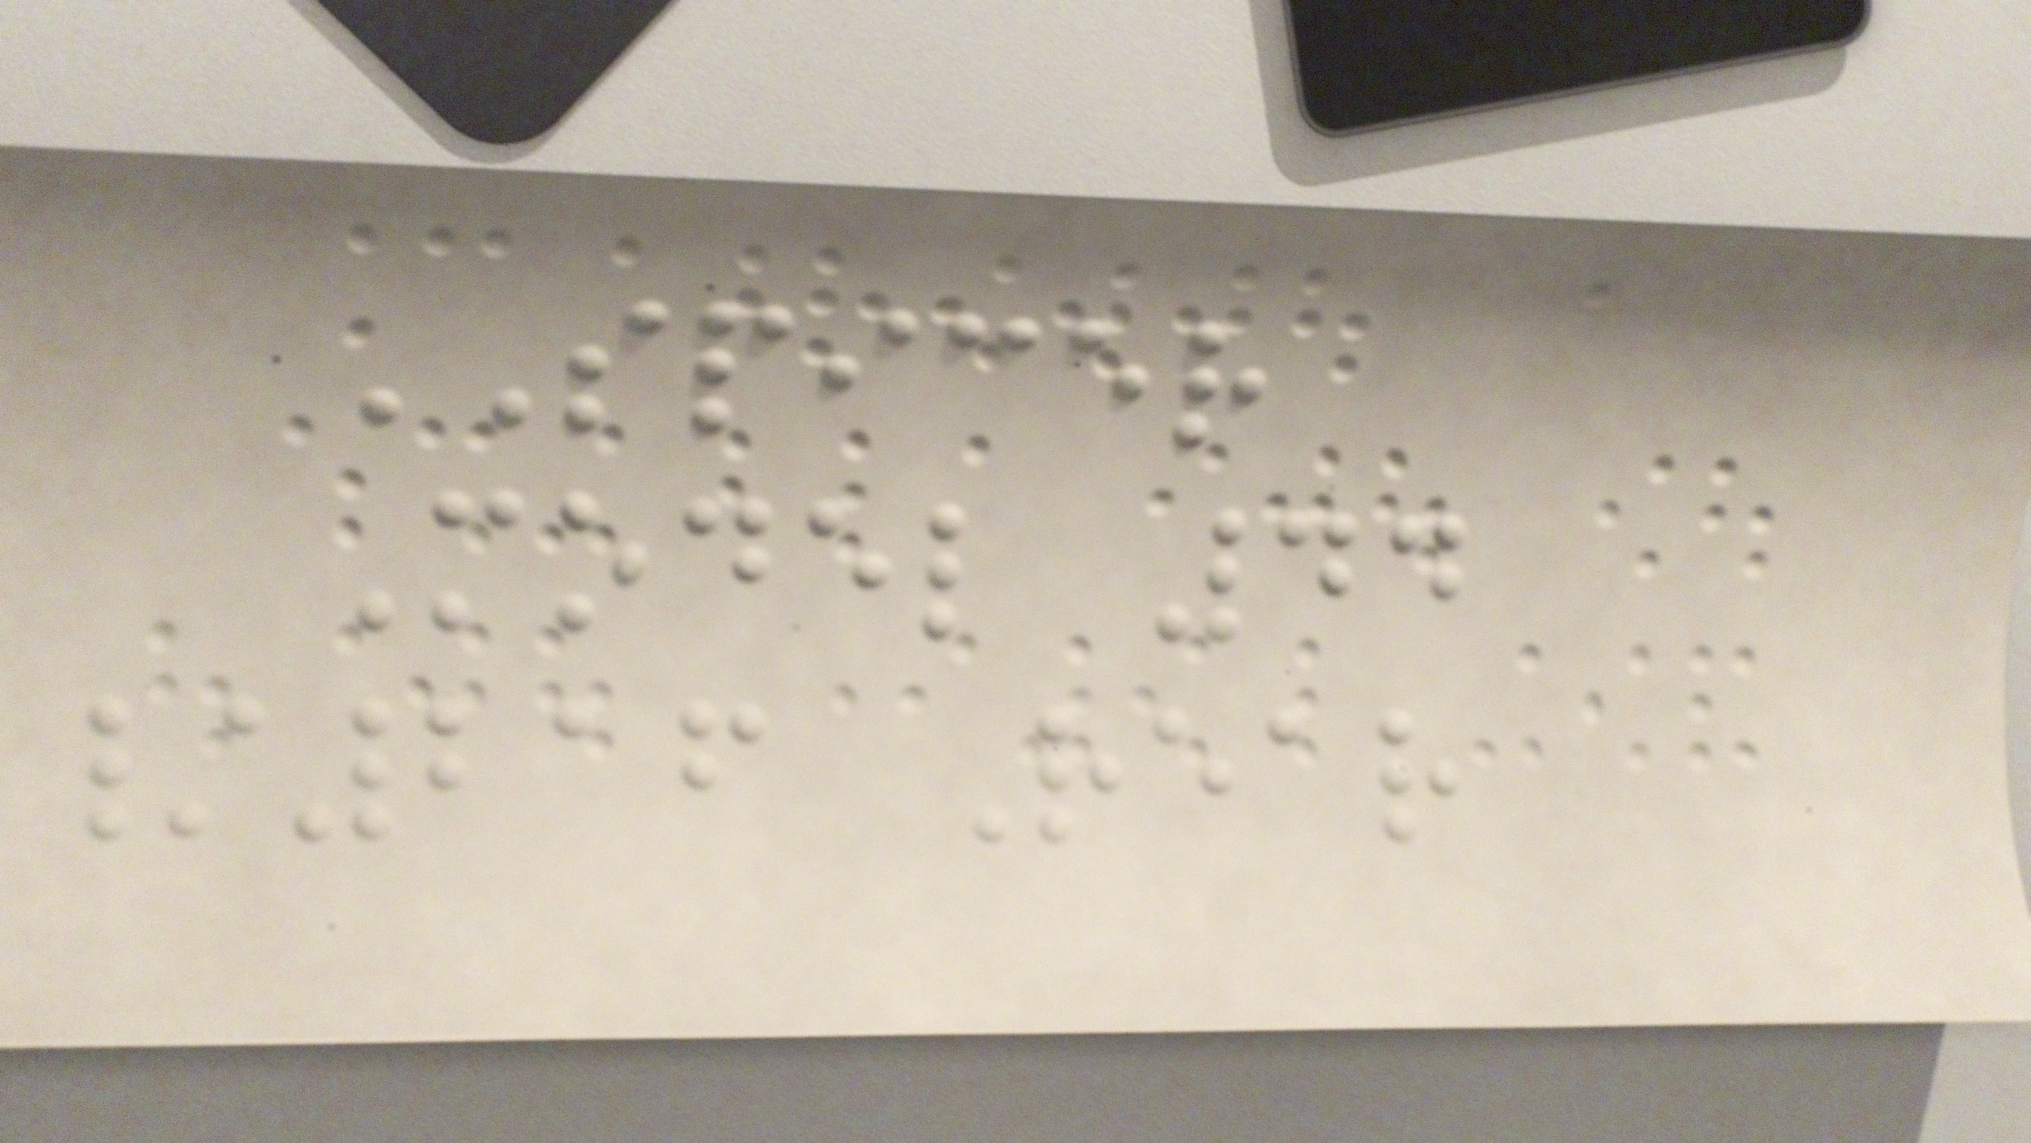SPICER
Model 44
/216 Rear
